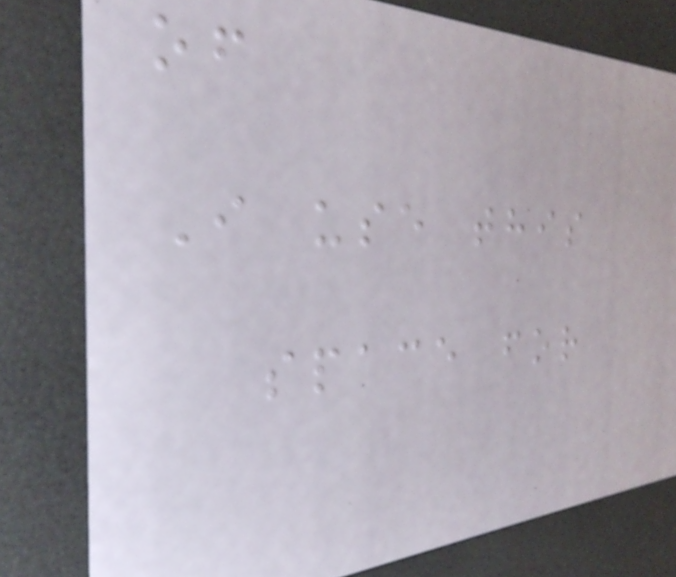of
I use this
space for
